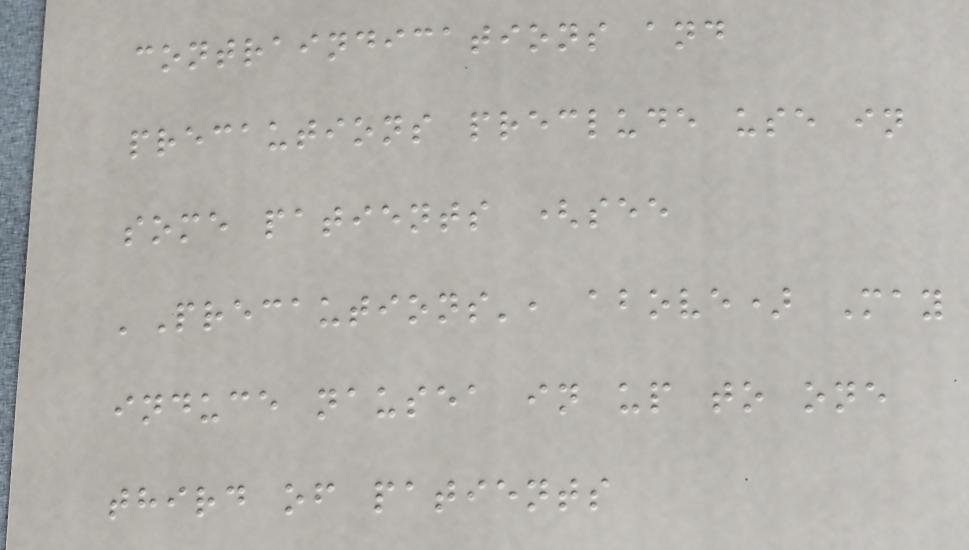contraindications and
precautions preclude use in
some patients (see
'Precautions', above) May
induce nausea in up to one
third of patients
